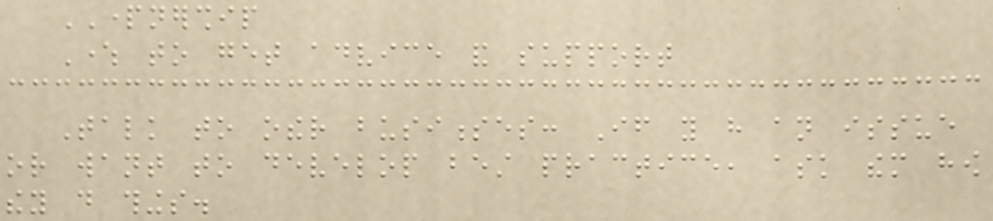PARTNERSHIP
Where to get advice and support
Talk to other businesses: If you have an issue
or want to develop best practice, ask them how
they do things.
